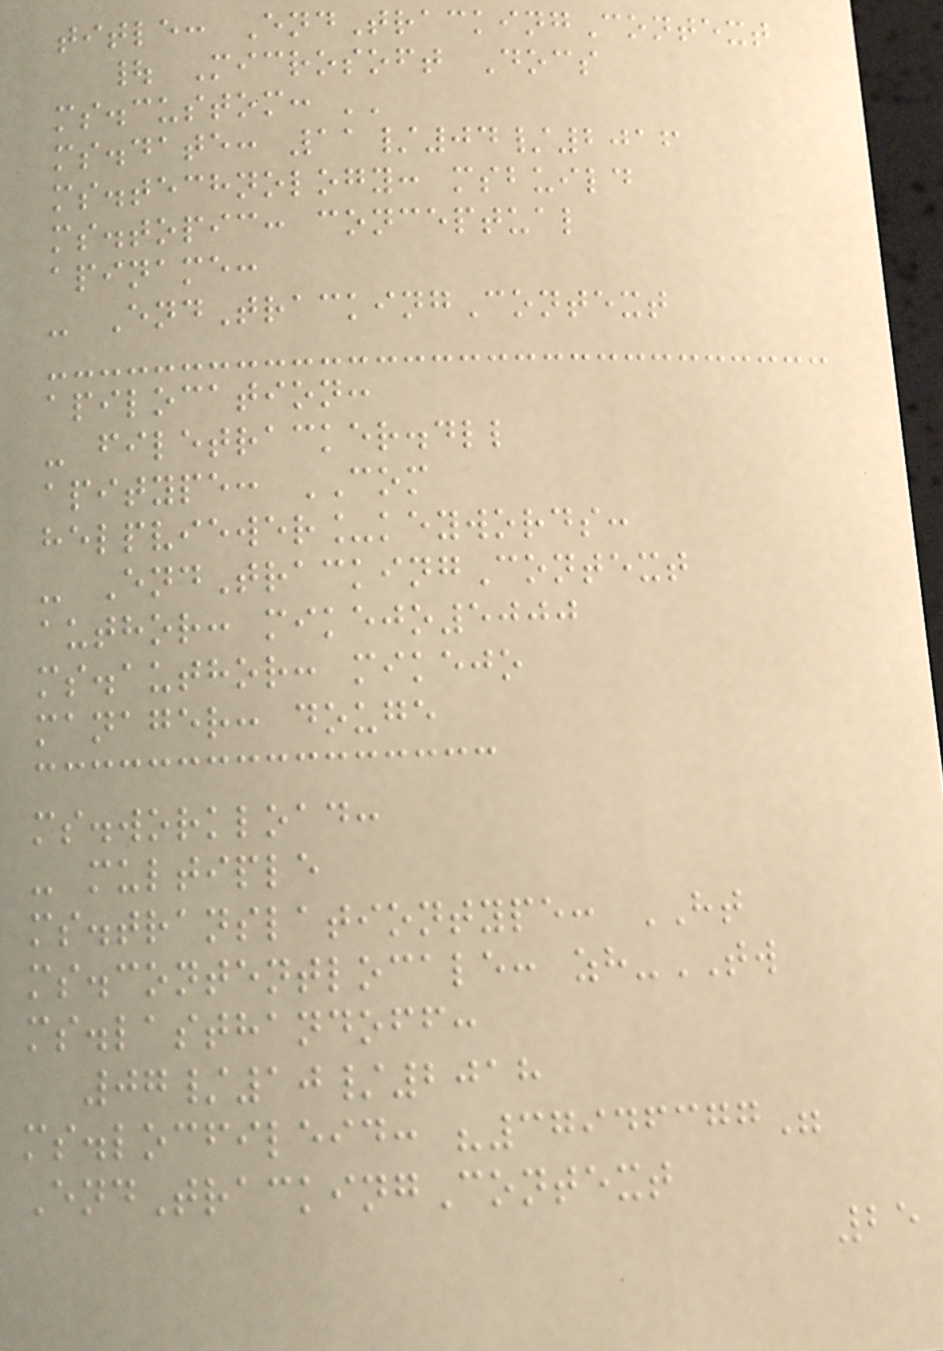title: EndTrackingContext
| Microsoft Docs
ms.custom: ''
ms.date: 11/04/2016
ms.technology: msbuild
ms.topic: conceptual
apiname:
- EndTrackingContext
apilocation:
- filetracker.dll
apitype: COM
helpviewer_keywords:
- EndTrackingContext
author: mikejo5000
ms.author: mikejo
manager: douge
ms.workload:
- multiple
ms.translationtype: HT
ms.contentlocale: zh-TW
ms.lasthandoff:
07/10/2018
ms.locfileid: "37946377"
EndTrackingContext
25
